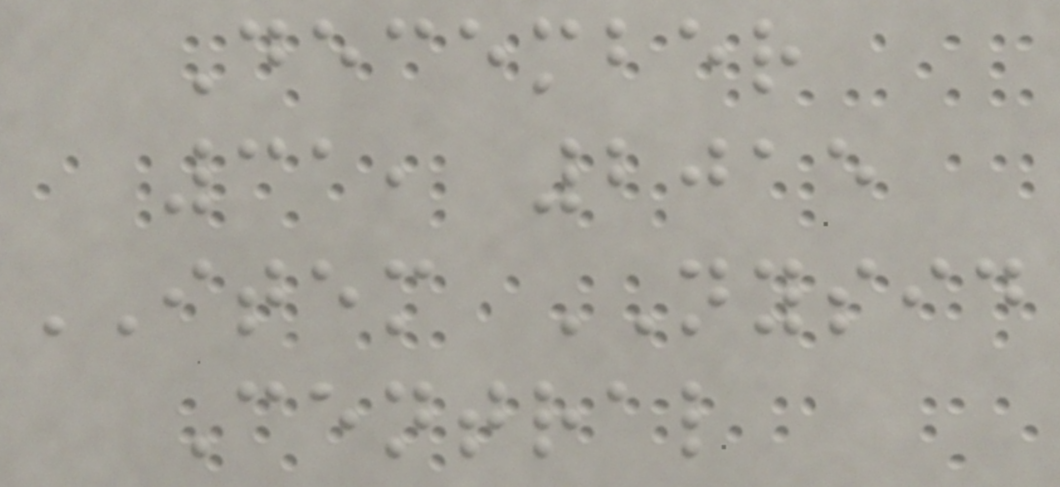December
31, 2015
ITEM NYSID
Central
